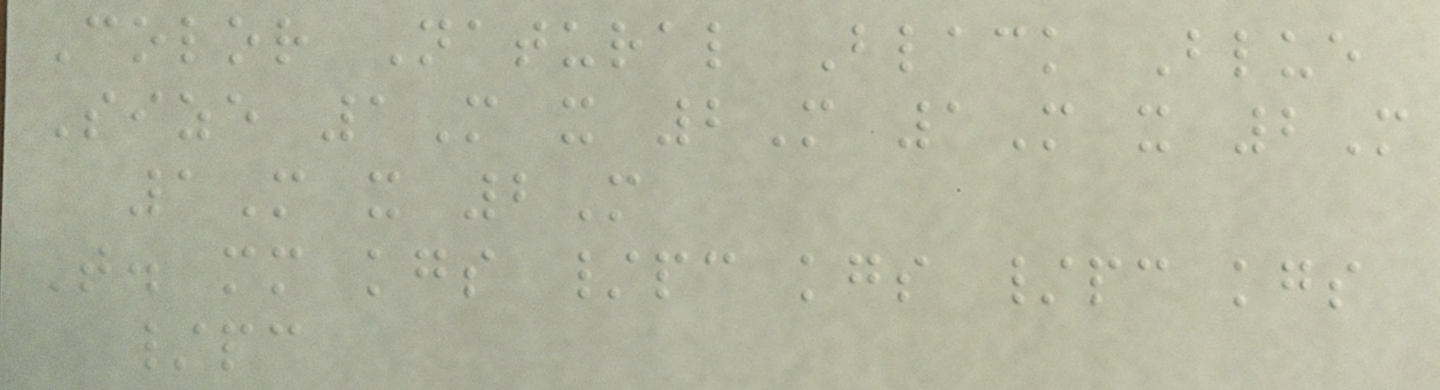Color Natural Black Blue
Size 1M x 2M 1M x 2M
1M x 2M
T. mm kgs /pc kgs /pc kgs
/pc
